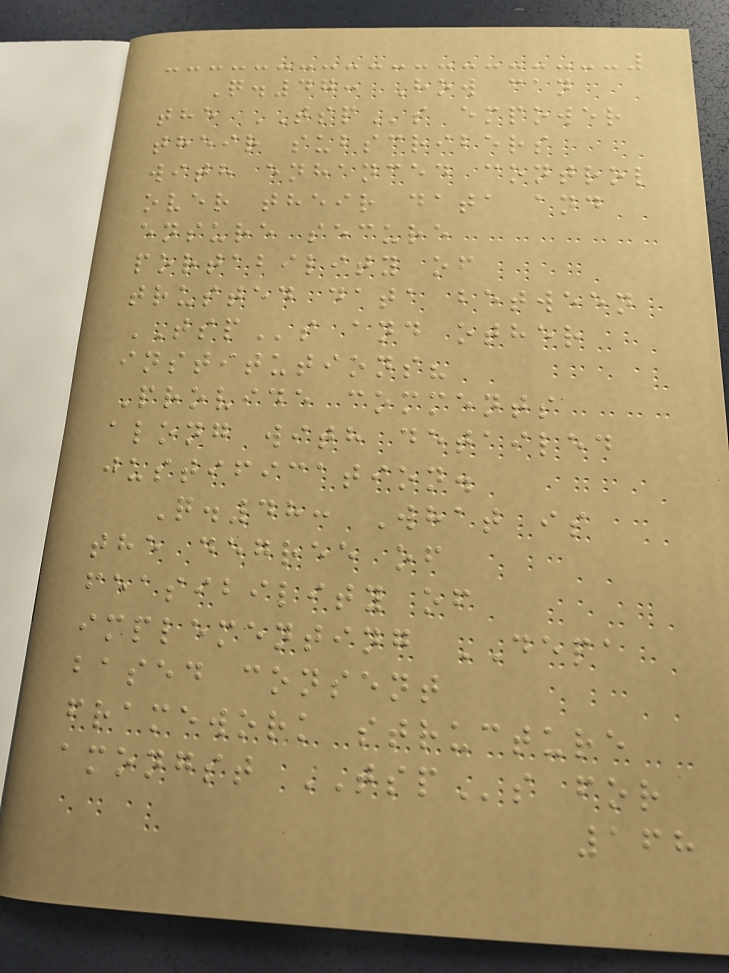Q.47: How can
the TSPs empower
their subscribers
with enhanced control
over their data and
ensure secure
portability of
trusted data between
TSPs and other
institutions?
Provide comments
along with detailed
justification.
Q.48: What is
the degree of
feasibility of
implementing DEPA
based consent
framework structure
amongst TSPs for
168
